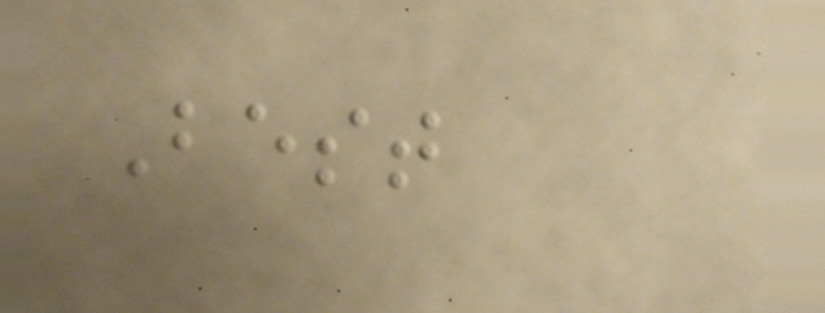Best
